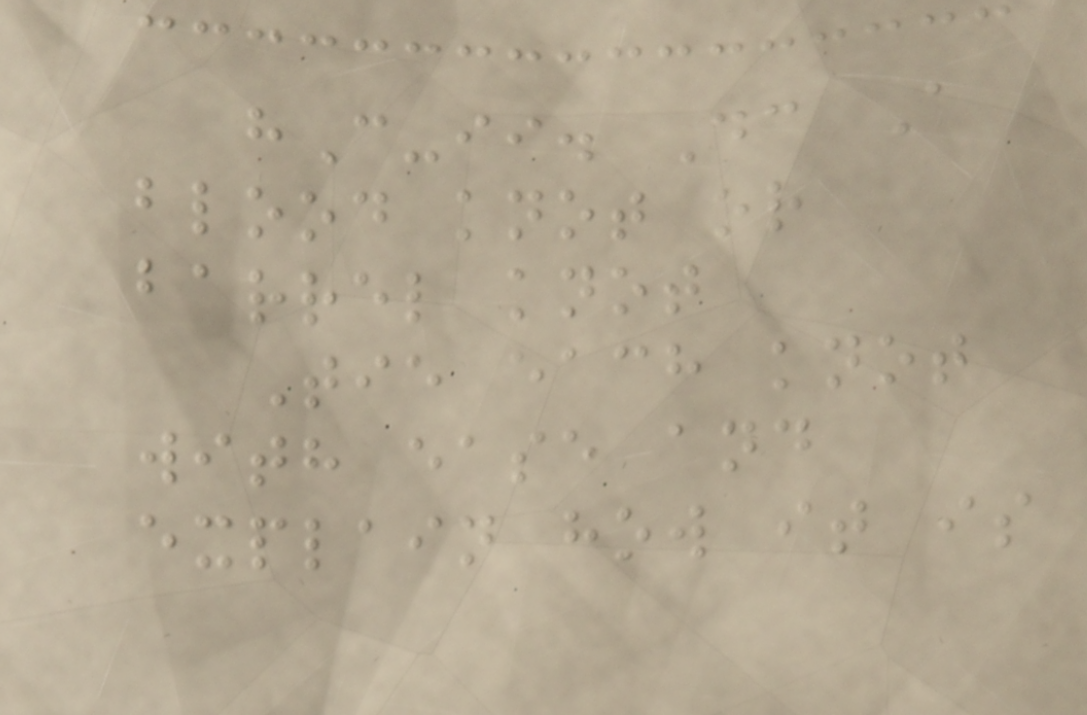hC-ii. Dc A
blood knot or
barrel knot
Tie each knot
with ease and
explain how it is
